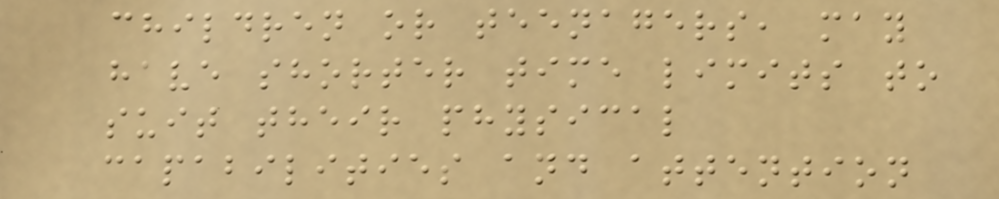children or teenagers, may
have shorter time limits to
suit their physical
capabilities and attention
